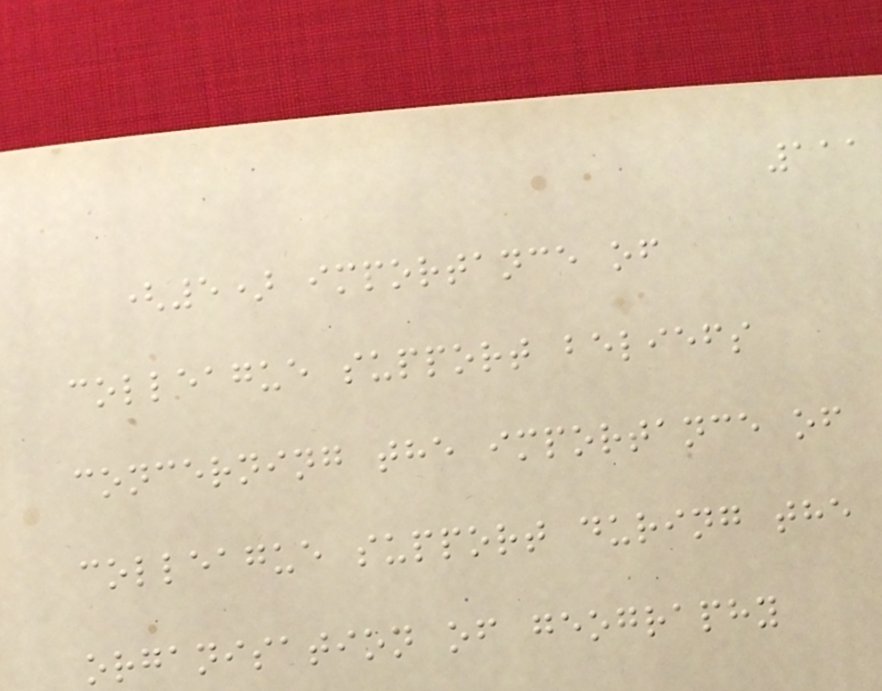111
(5) importance of
colleague support beliefs
concerning the importance of
colleague support during the
organisation of geography
